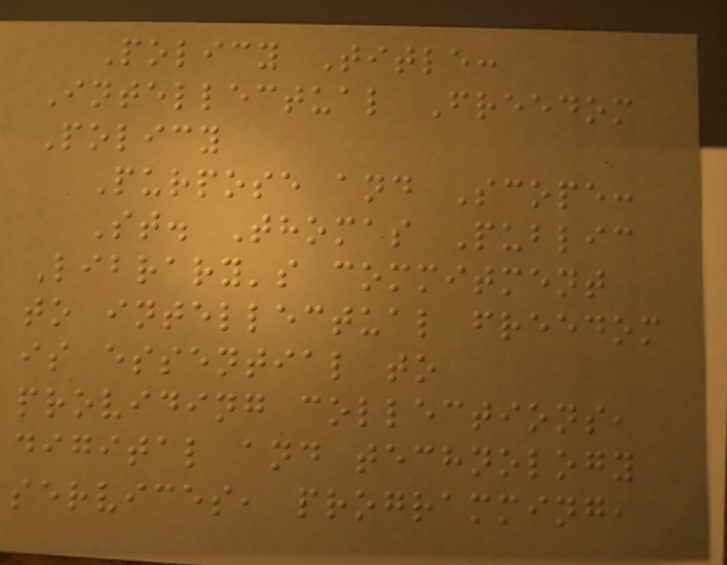Policy Title:
Intellectual Freedom
Policy
Purpose and Scope:
St. Thomas Public
Library's commitment
to intellectual freedom
is essential to
providing collections,
digital and technology
services, programming,
